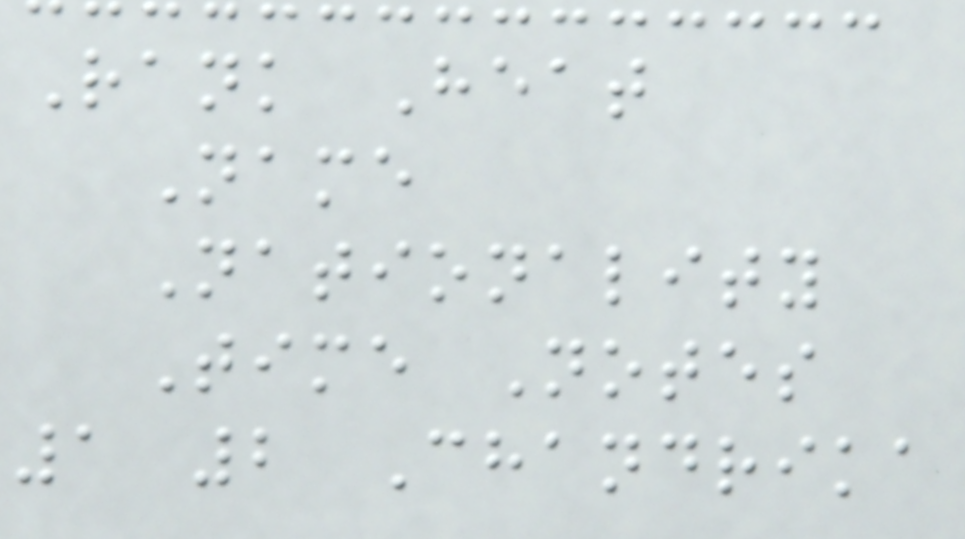Rank Heat
Name
Nationality
Time Notes
1 2 Chandrika
